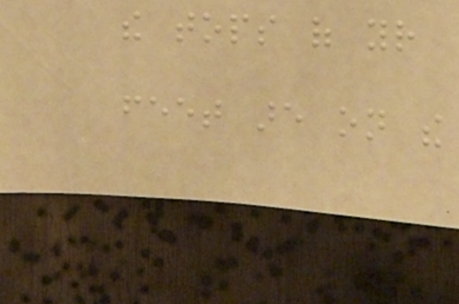the tops of your
feet are on the
